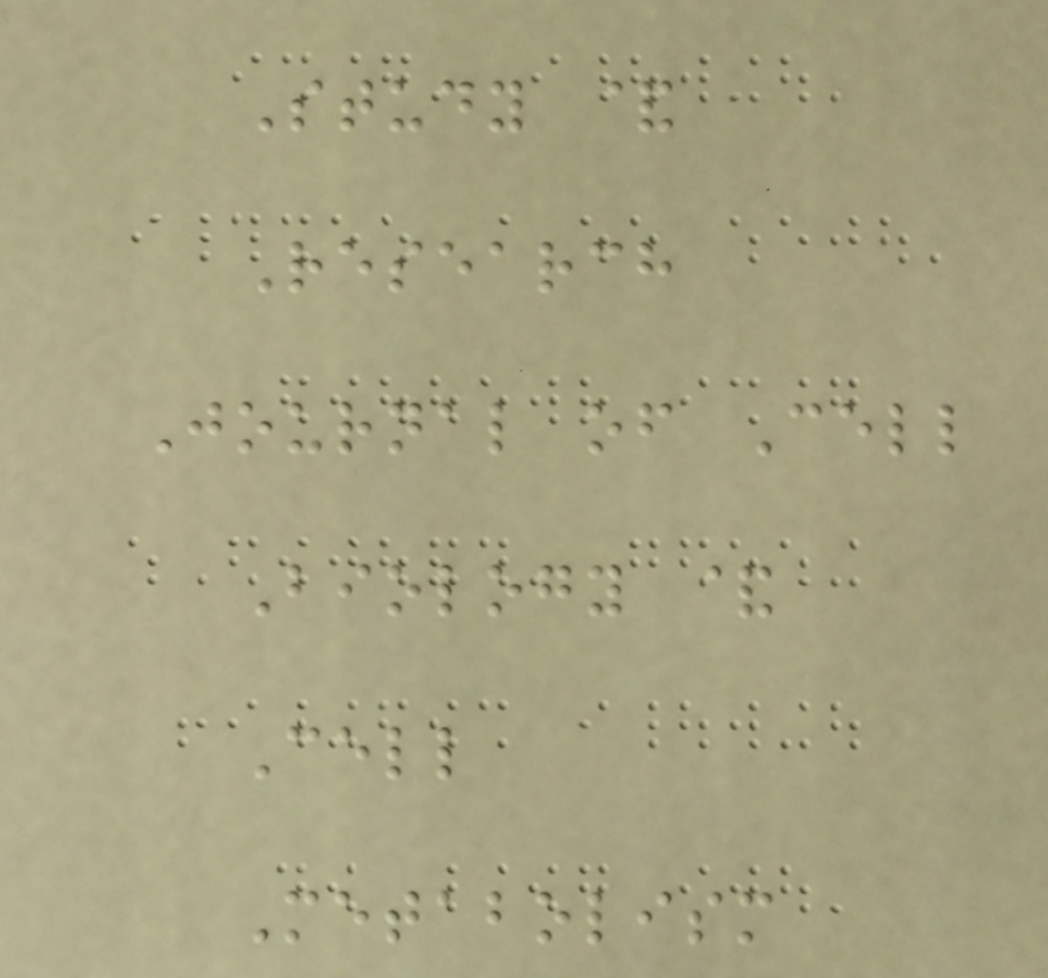Study &
Research
Journal of Cell
Biology &
Cell
Metabolism
